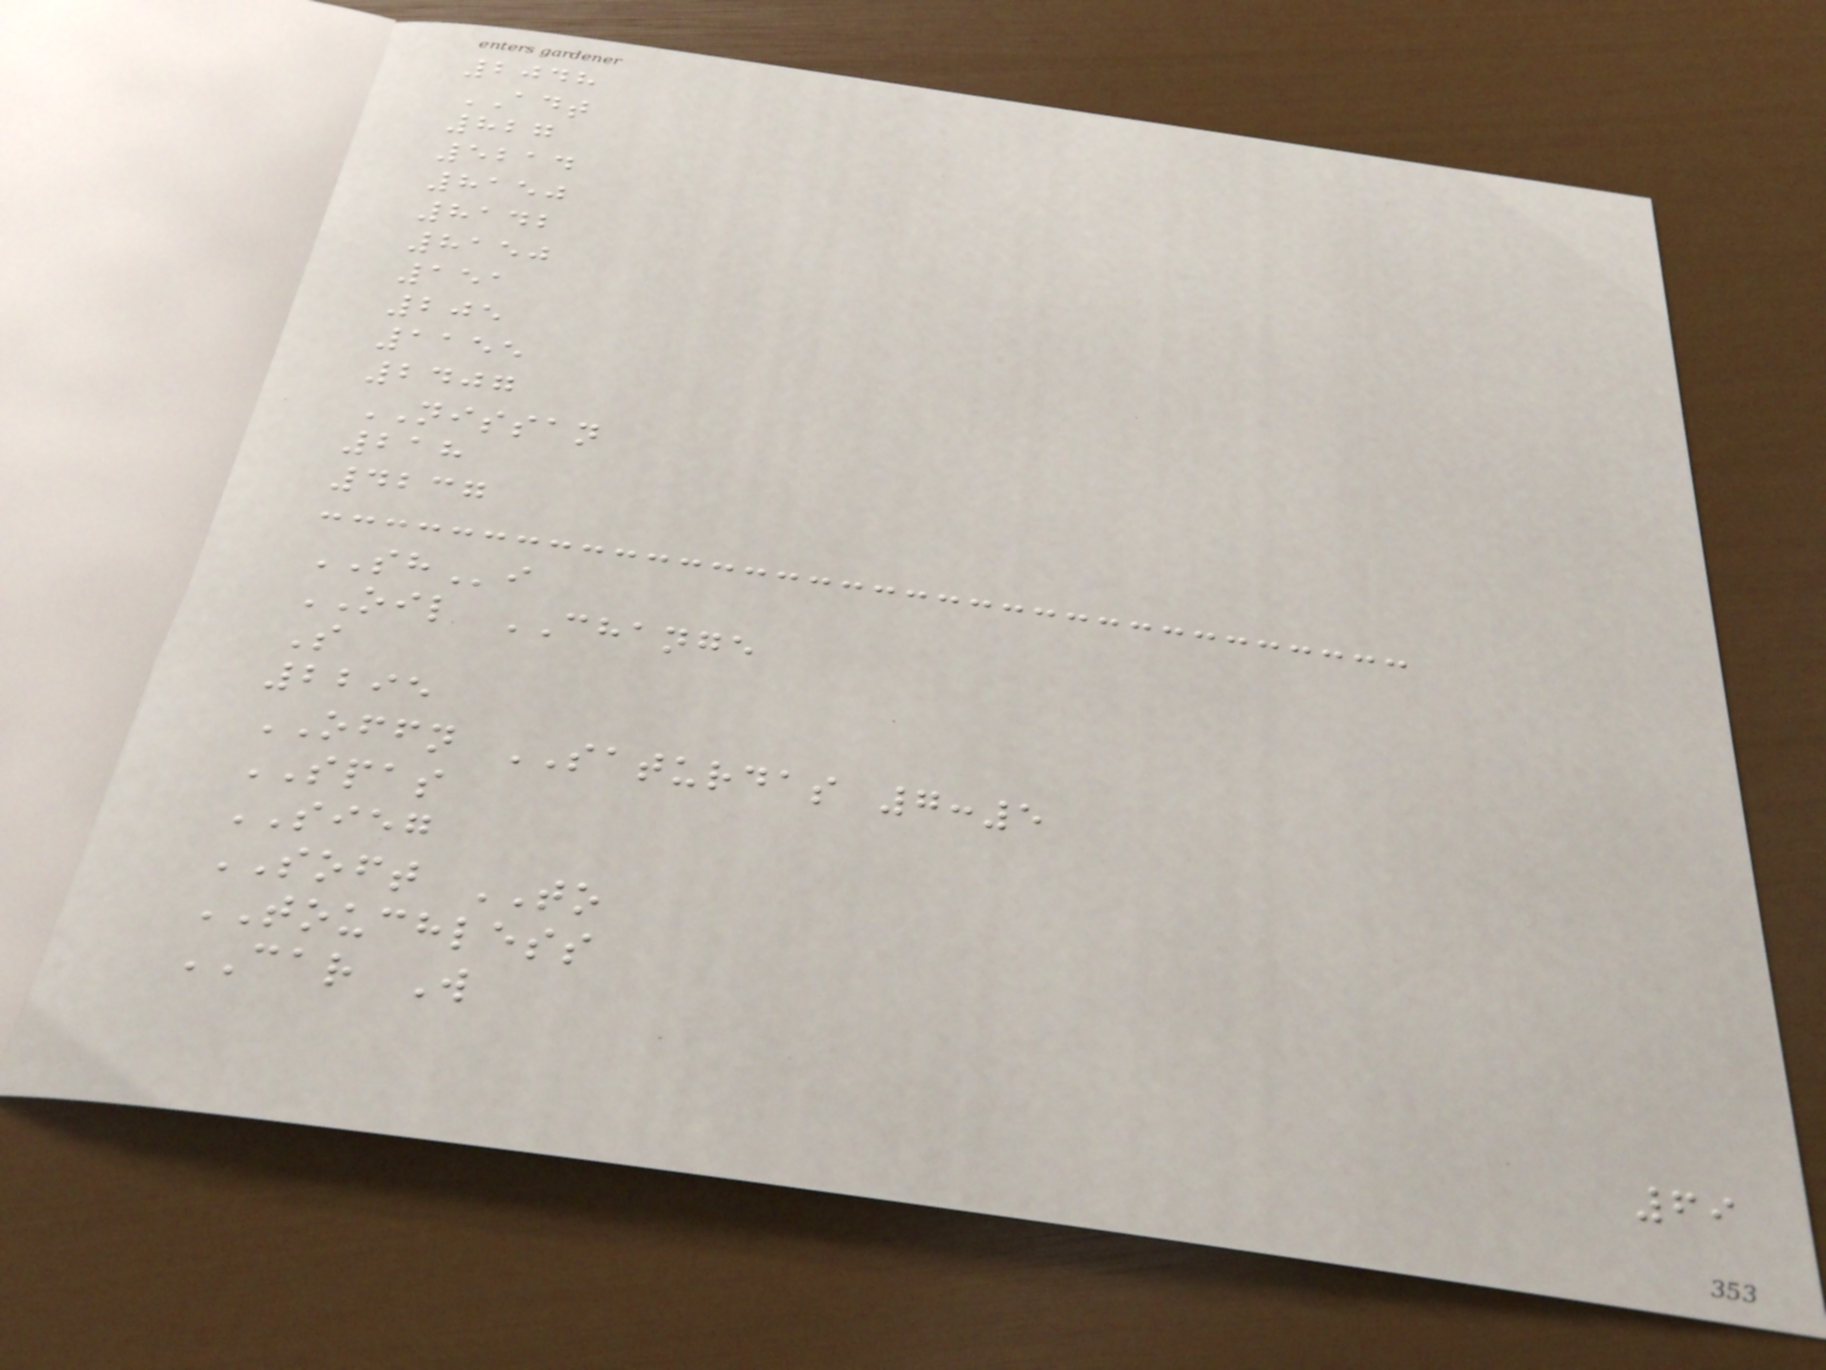2048
ADT
827
5214
8150
8142
8150
151
205
1155
2407
NISSAN
218
4237
SHi
OIL CHANGE
S
2295
OFFN SATURDAS 7:5
SPAS
SIEG
SOFT TO
TOUCHLESS
CAR W
69
